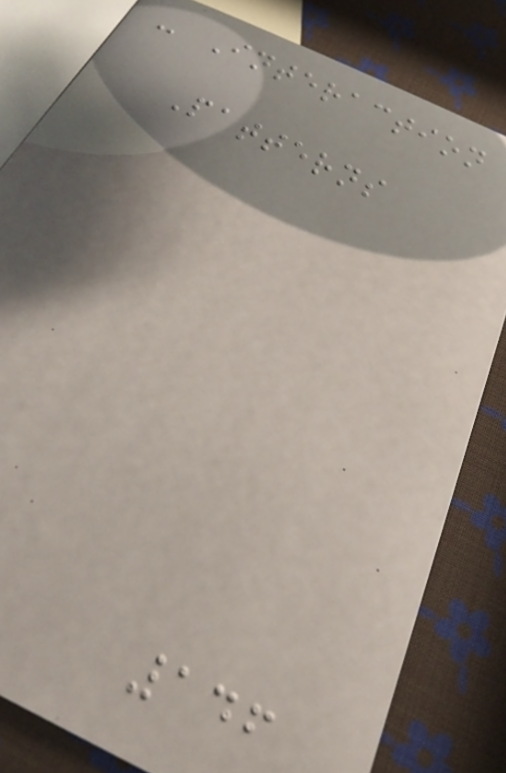- Interaction
Patterns
146
